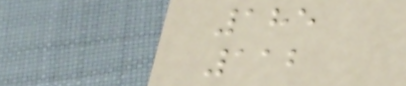185
112
